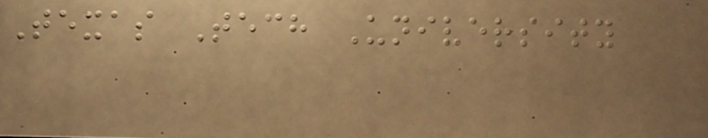Texas Tech University
